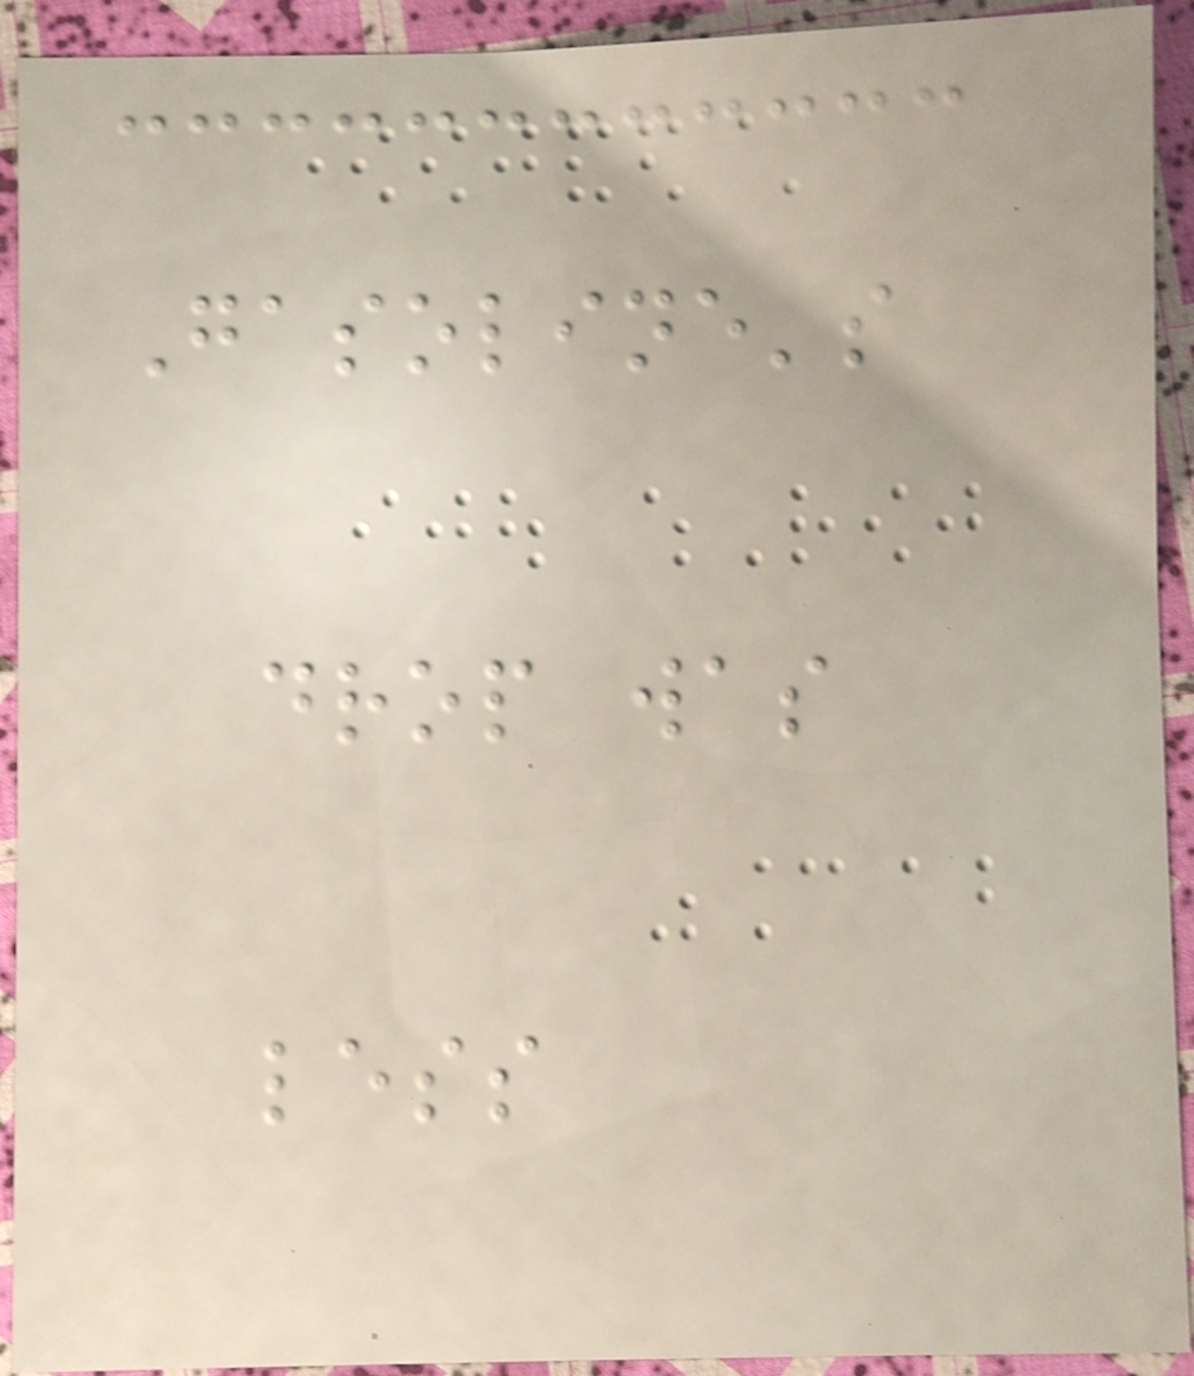Gasoline's
drop was
less
